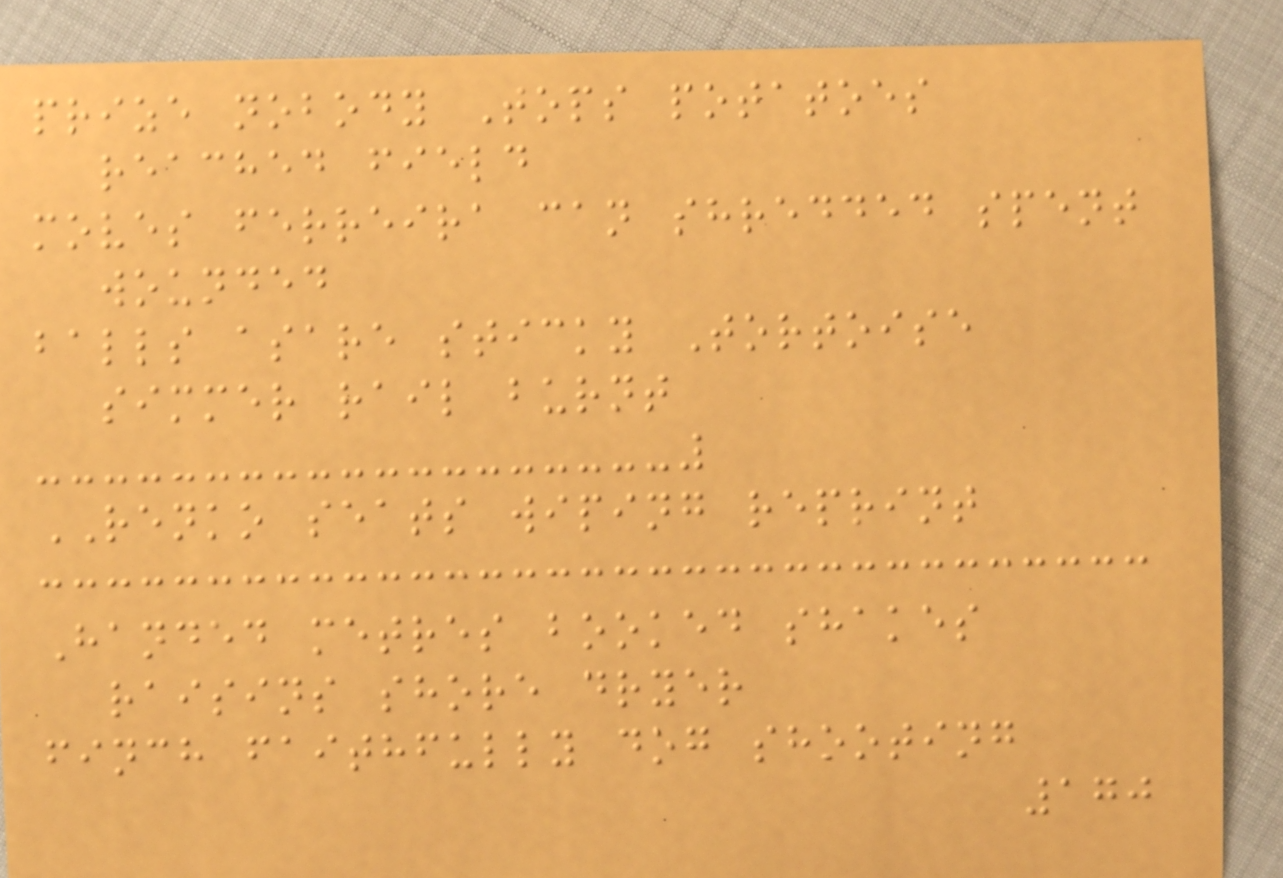prize nobody Tops potatoes
reached field
moves ferreira can shredded spent
wounded
balls asare sticky Tortoise
simmer rail burnt
RENKO seats wiping reprint
Handed metres booked shakes
raisins shore dryer
finch faithfully dog shooting
170
